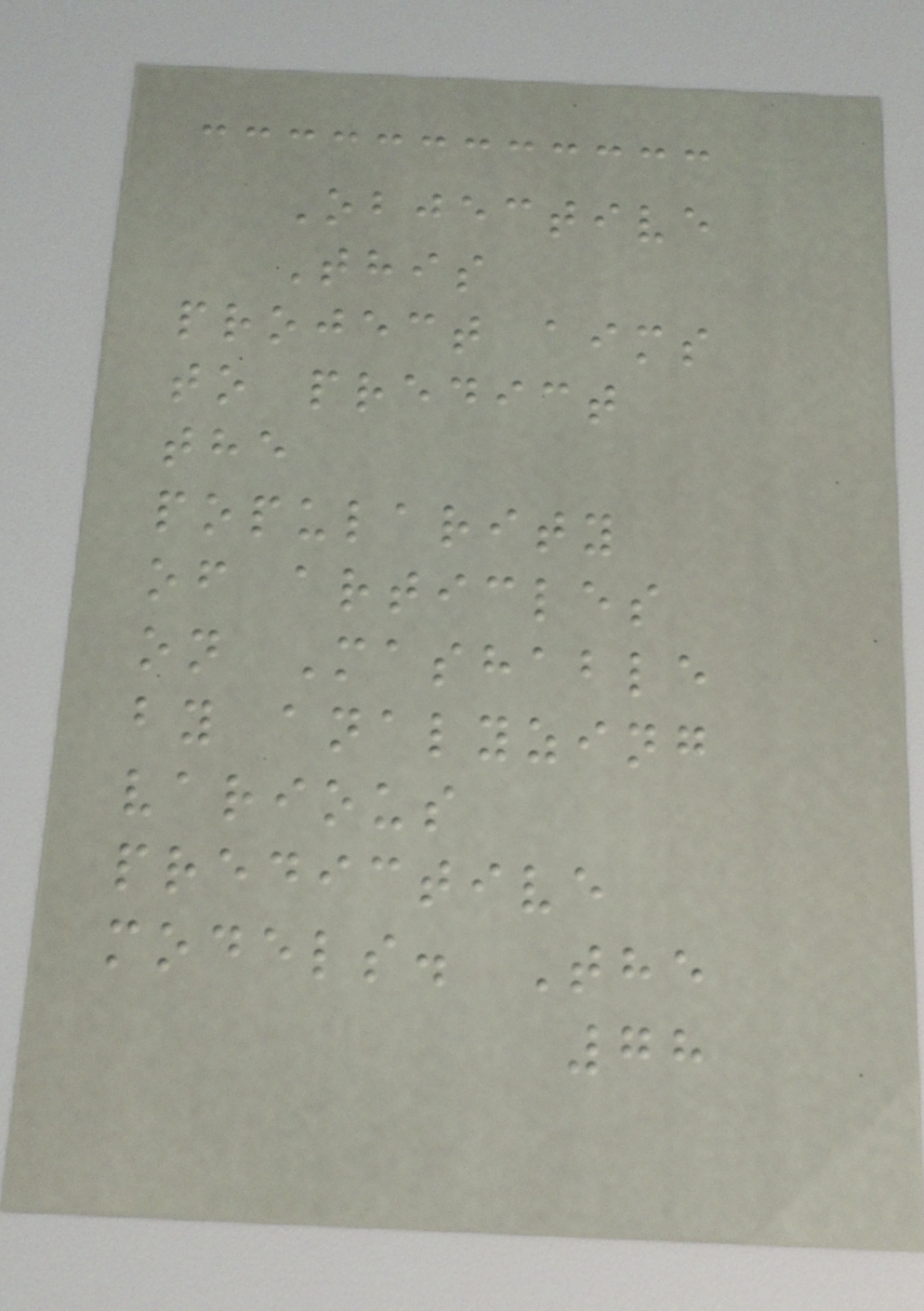Objective
This
project aims
to predict
the
popularity
of articles
on Mashable
by analyzing
various
predictive
models. The
78
